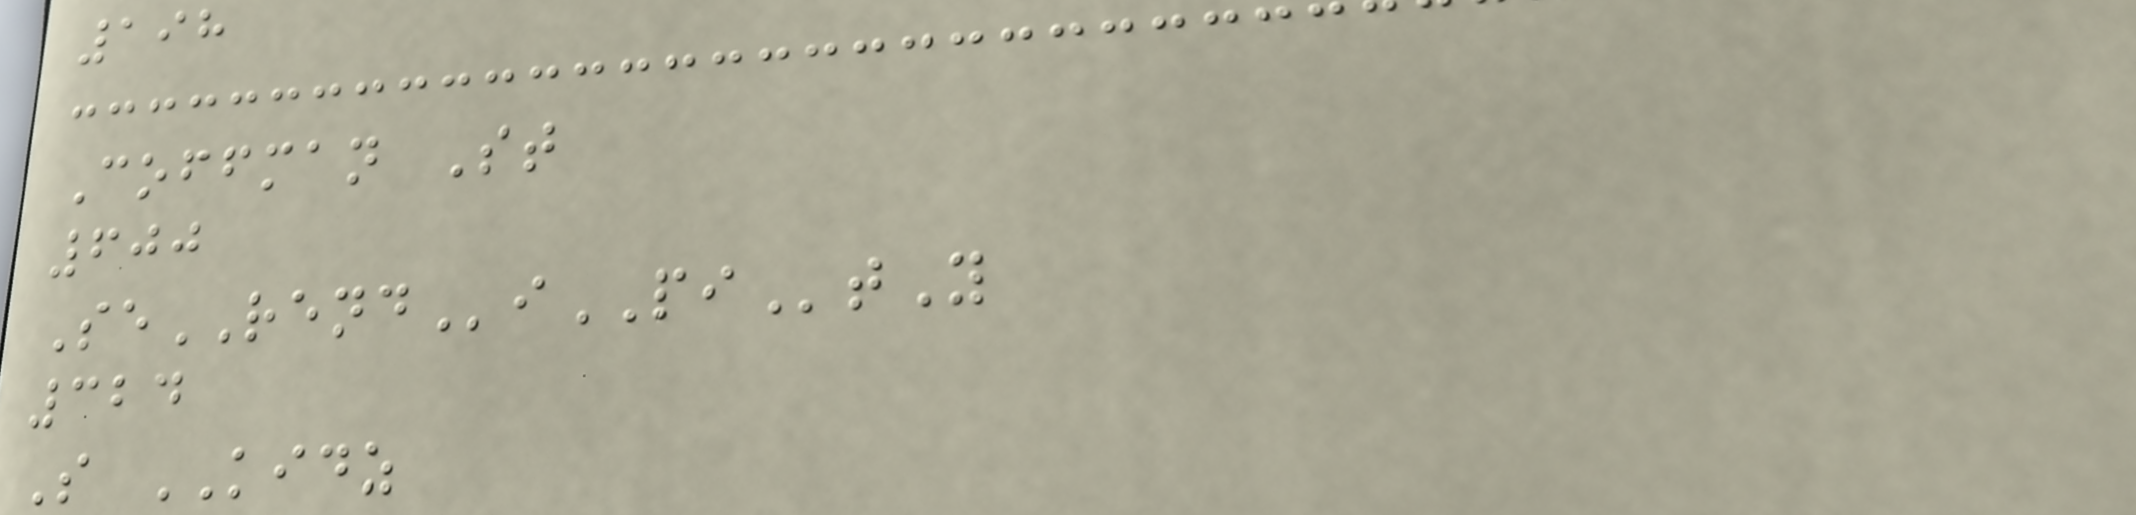198
Coffman St
600
SeRENDiPItY
324
S KIDZ
